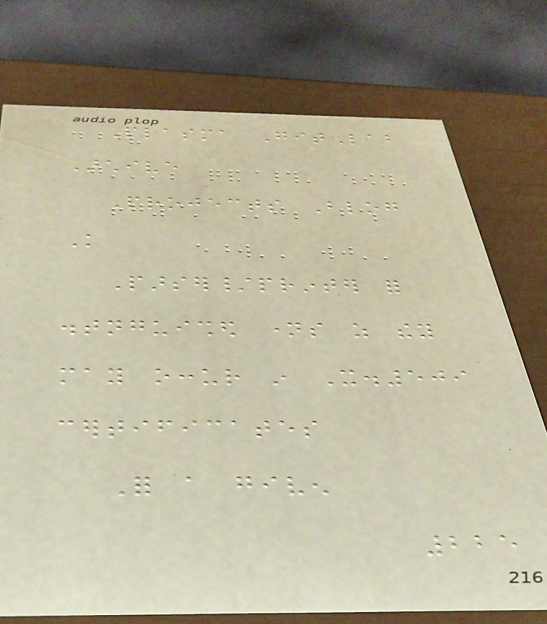Plasma GitLab
Archive
Projects Blog
Knowledge
Parser/printer for
distnguished names as they
may occur in X.509
certificates
For a given
225
